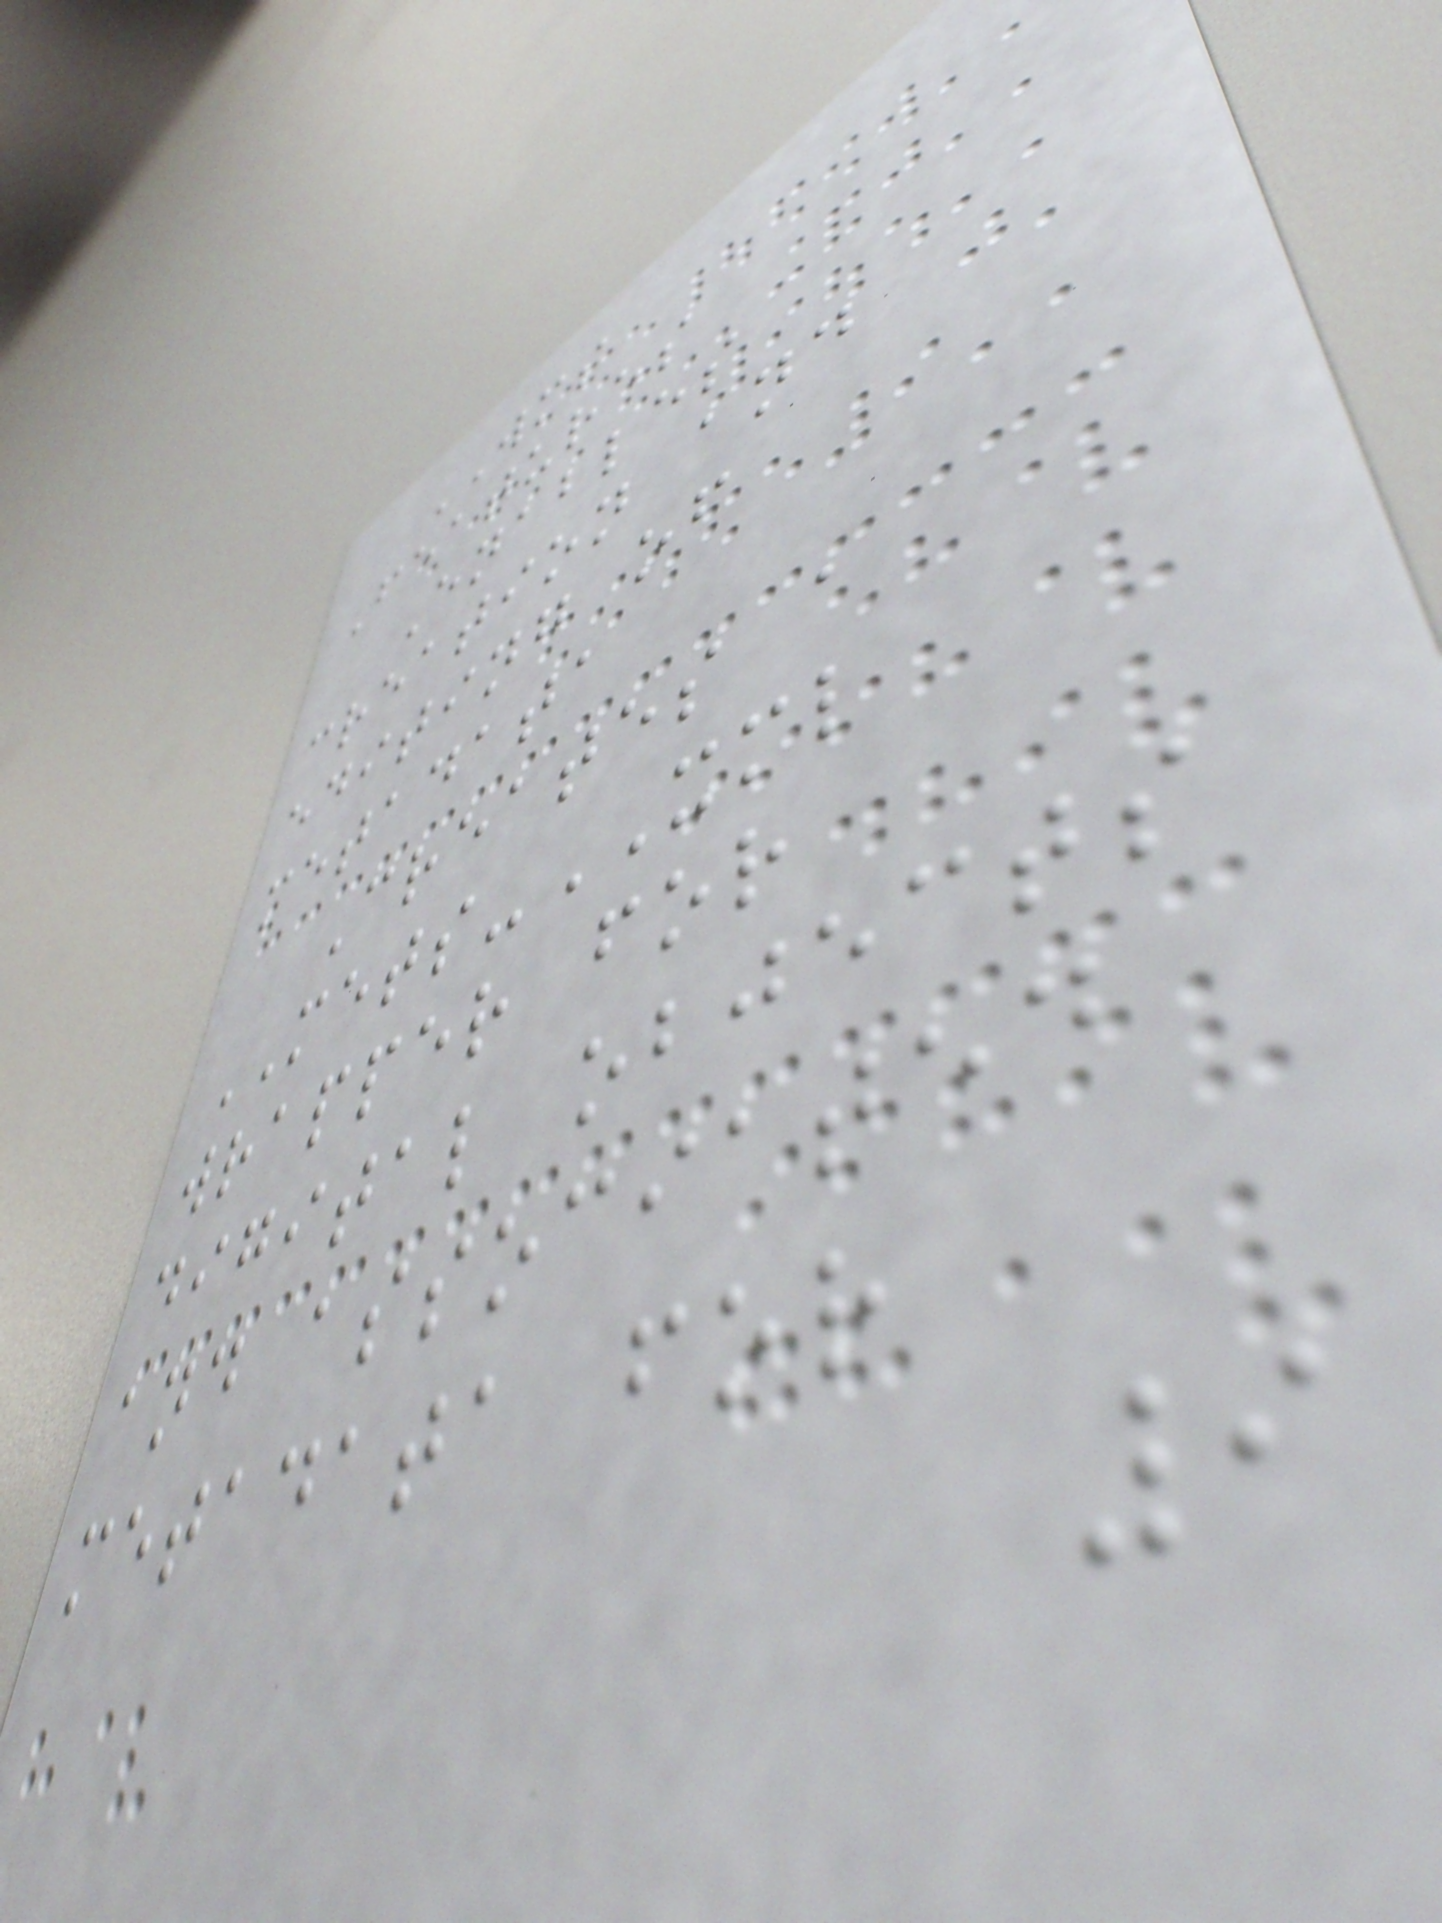WMS
Features
Enables
creation and
editing of
metadata
Creates a
METS-XML
wrapper for
digital objects
and associated
metadata for
9
